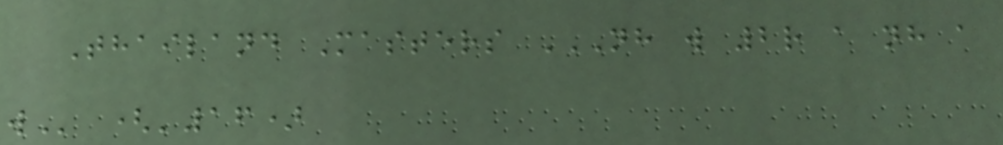Thailand Masters NH W 2R A NH A
W ('16)
